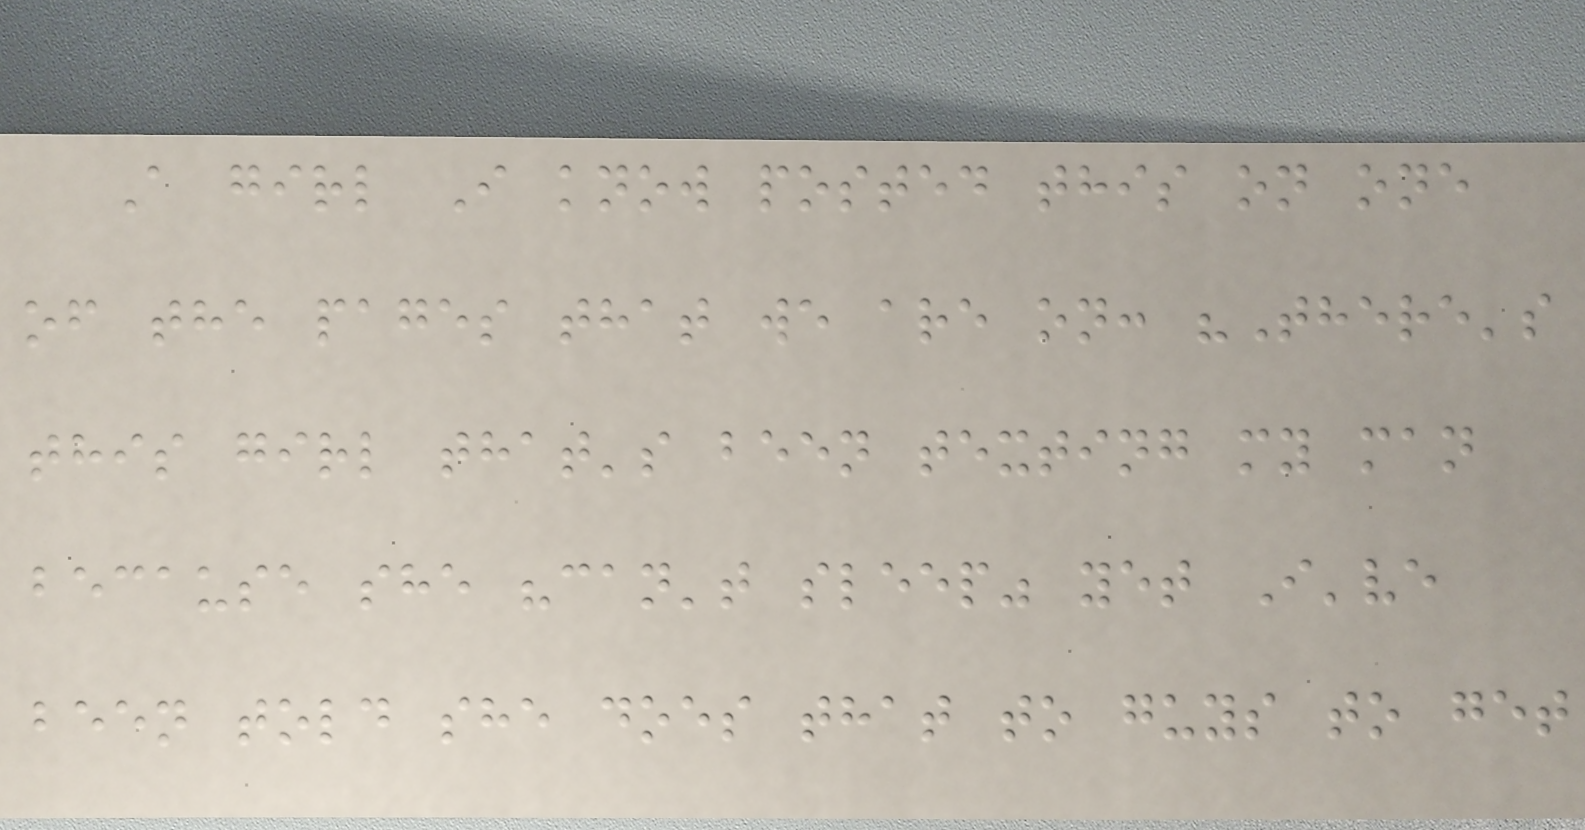A girl I know posted this on one
of the pages that we are on: "There's
this girl that's been texting my man
because she "can't sleep" yet I've
been told she does that to guys to get
